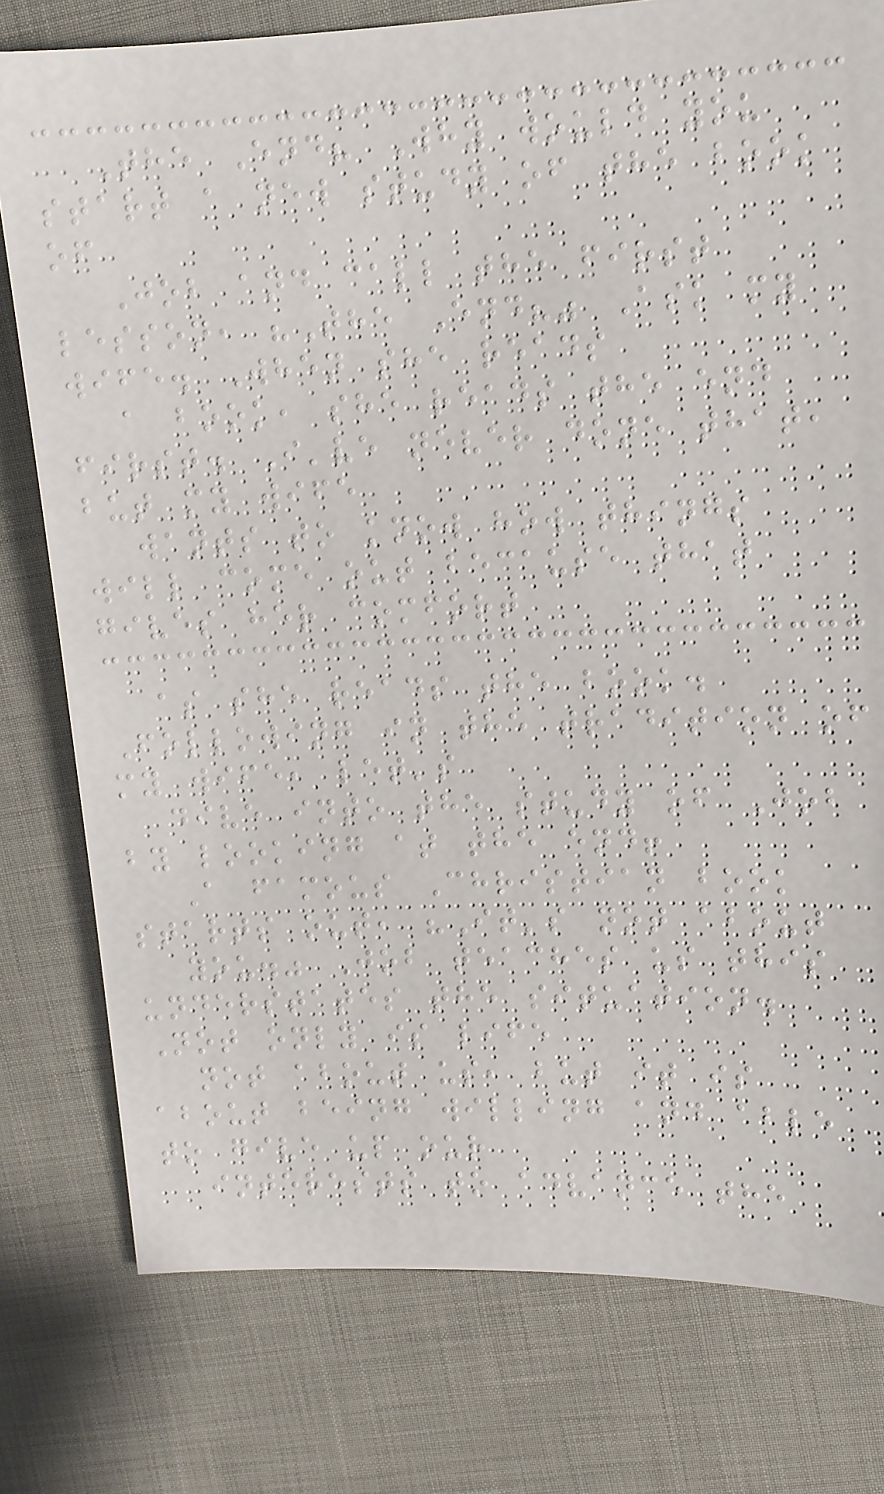The End? Why would you
start a new study of the book
of
Job and call the first
lesson, "The End?" Ask my
wife. When she reads
a book, she reads the end
first. I've never done that,
but my wife
wants to know how things
will come out because that
gives her comfort
as she reads the book.
Following in the tradition of
my wife, let's
dive into the study of Job
by looking at the end!
A famous Christian book
starts out, "It's not about
you." Job teaches us this
understates the situation.
Not only is life
not about us, but it is
about being willing and able
to give up our
interests to advance the
